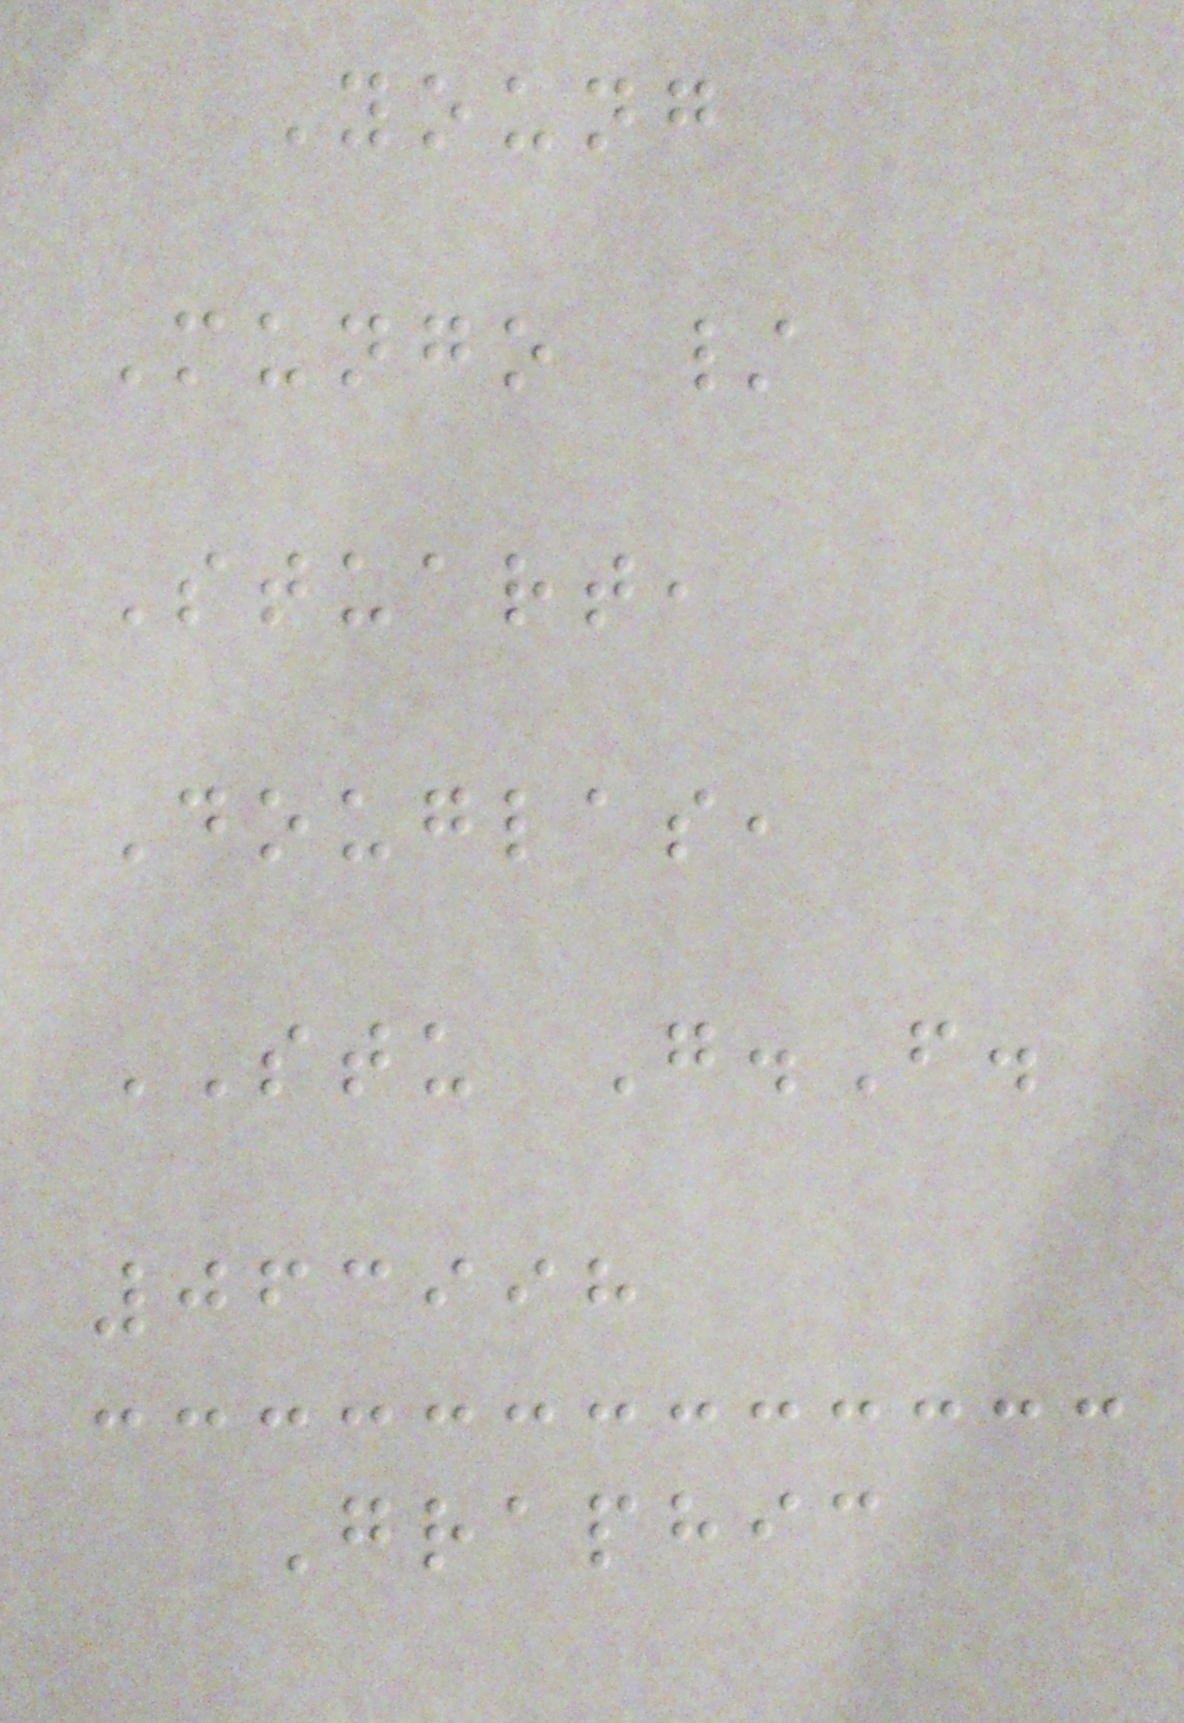Young
Mungo /
Stuart,
Douglas,
STU G.F.
063998
Graphic
